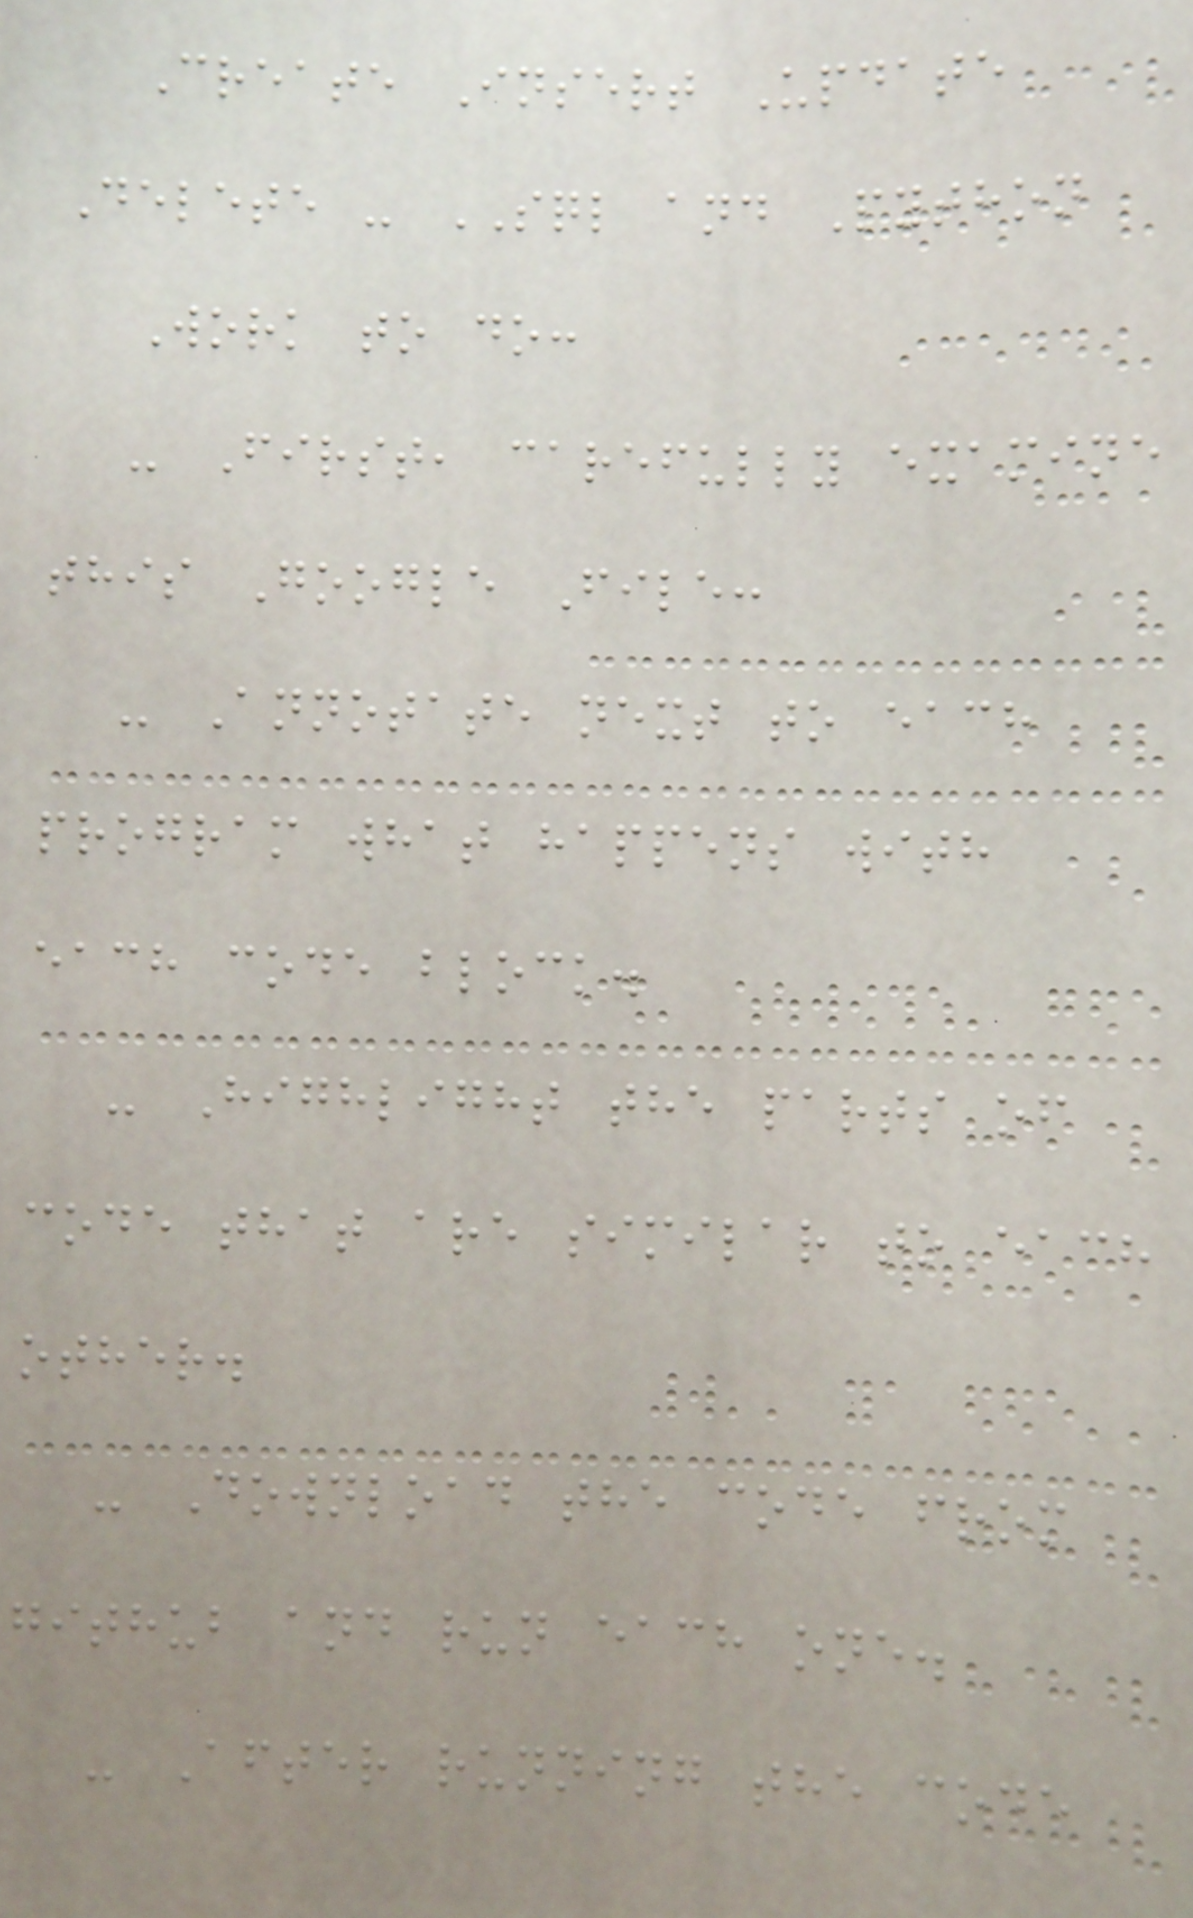Create Insert Update
Delete - SQL and Python
Work to do:
- First, carefully examine
this Google File:
- Annotate next to each
program what happens with
each code block.
- Highlight the parts of
code that are similar to each
other.
- Download the code from
github and run each one.
- After running the code
